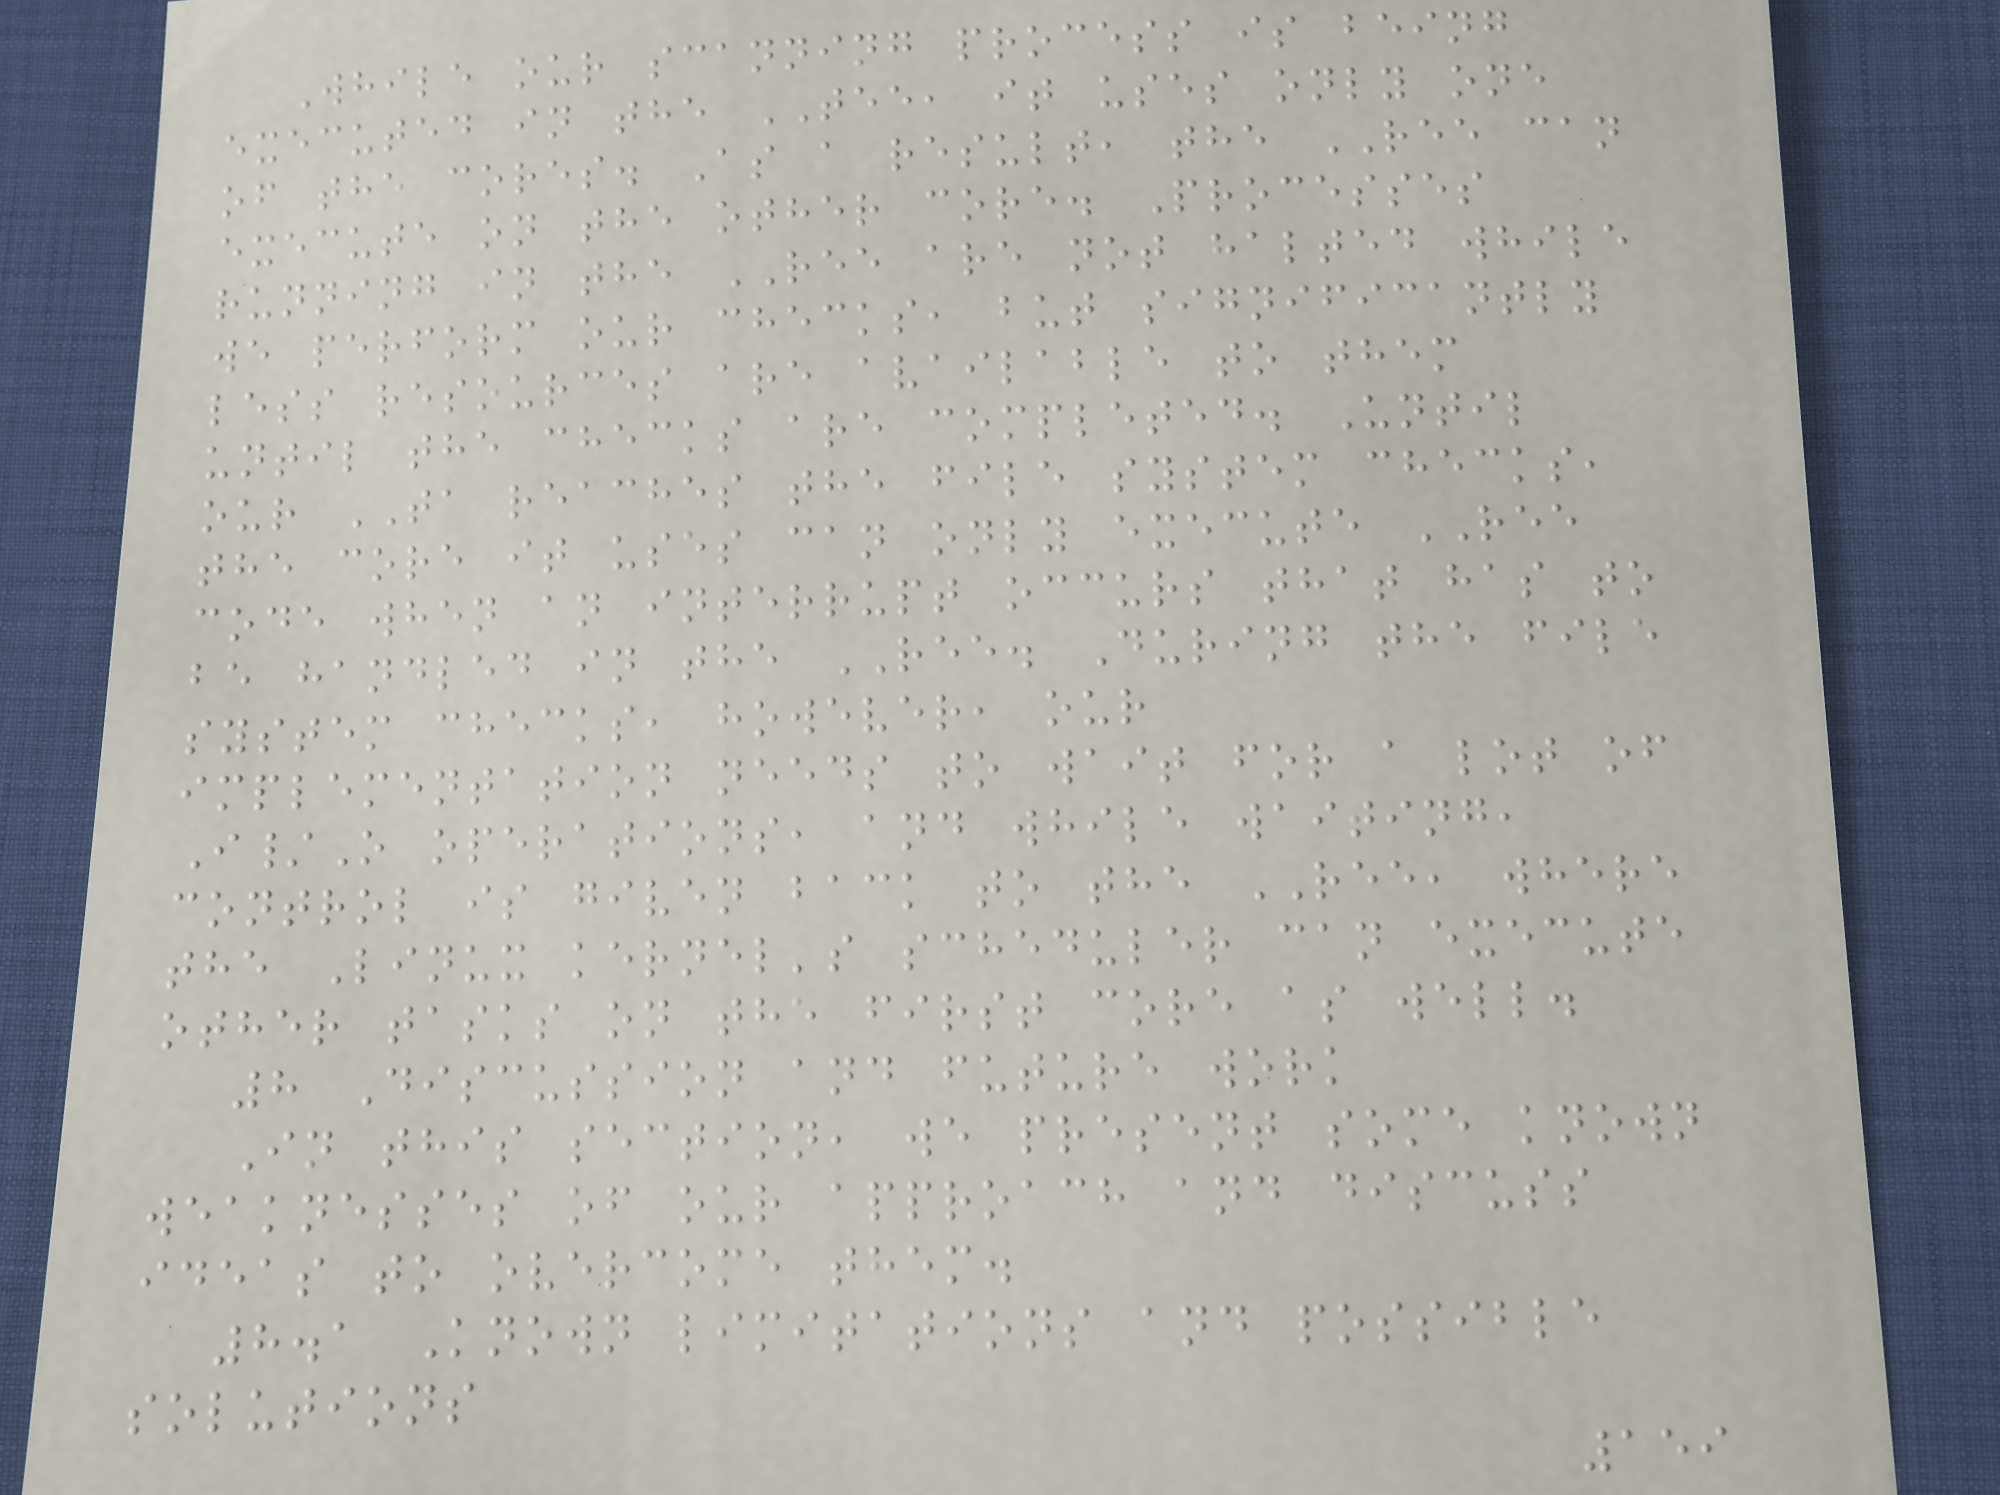While our scanning process is being
executed in the TEE, it uses only one
of the cores. As a result, the REE can
execute on the other core. Processes
running in the REE are not halted while
we perform our checks, but significantly
less resources are available to them
until the checks are completed. Until
our TA reaches the file system checks,
the core it uses can only execute REE
code when an interrupt occurs that has to
be handled in the REE. During the file
system checks, however, our
implementation needs to wait for a lot of
I/O operations, and while waiting,
control is given back to the REE, where
the Linux kernel's scheduler can execute
other tasks on the first core as well.
8 Discussion and future work
In this section, we present some known
weaknesses of our approach and discuss
ideas to overcome them.
8.1 Known limitations and possible
solutions
159
